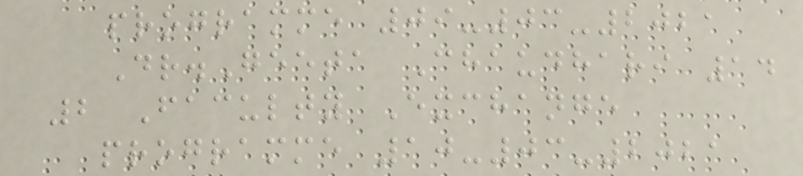programme 09-03-2021
Dr.Geeta Chaudhari 14
2 Faculty Exchange
programme 10-03-2021
